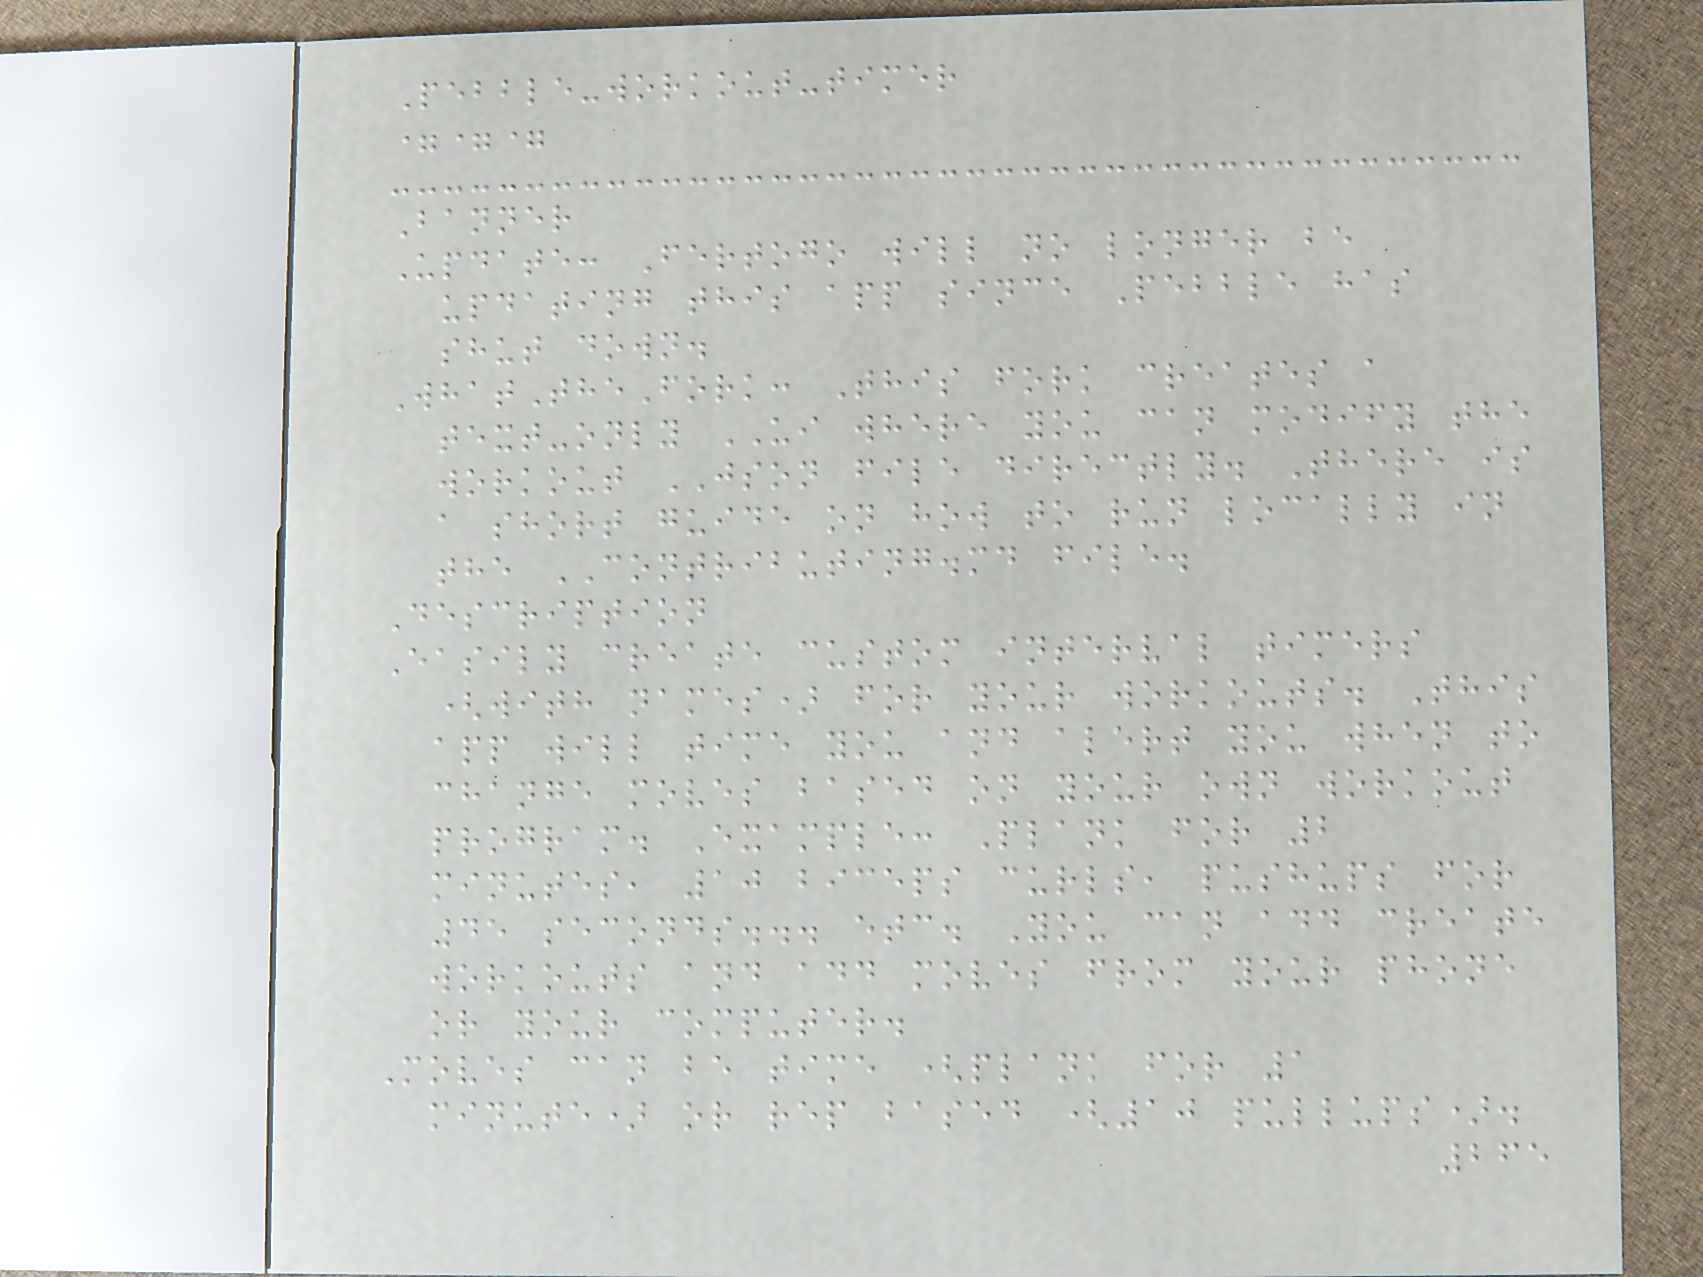Pebble-workout-timer
===
Banner
Update: Fertogo will no longer be
updating this app since Pebble has
shut down.
WhatTheFork: This fork creates a
text-only UI where you can modify the
workout JSON file directly. There is
a short guide on how to run locally in
the CONTRIBUTING.md file.
Description
Easily create custom interval timers
(with names) for your workouts. This
app will time you and alert you when to
change moves based on your own workout
program. Example: Plank for 2
minutes, 10 biceps curls, pushups for
45 seconds... etc. You can add create
workouts and add moves from your phone
or your computer.
Moves can be time (plank for 1
minute) or rep based (10 pullups).
265
